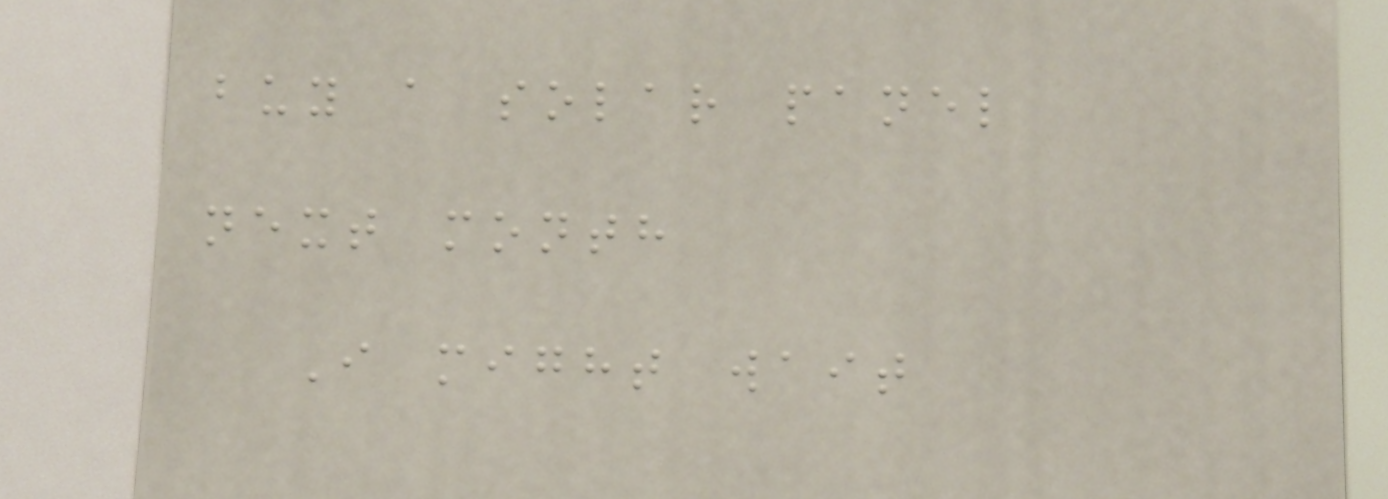buy a solar panel
next month
I might wait
